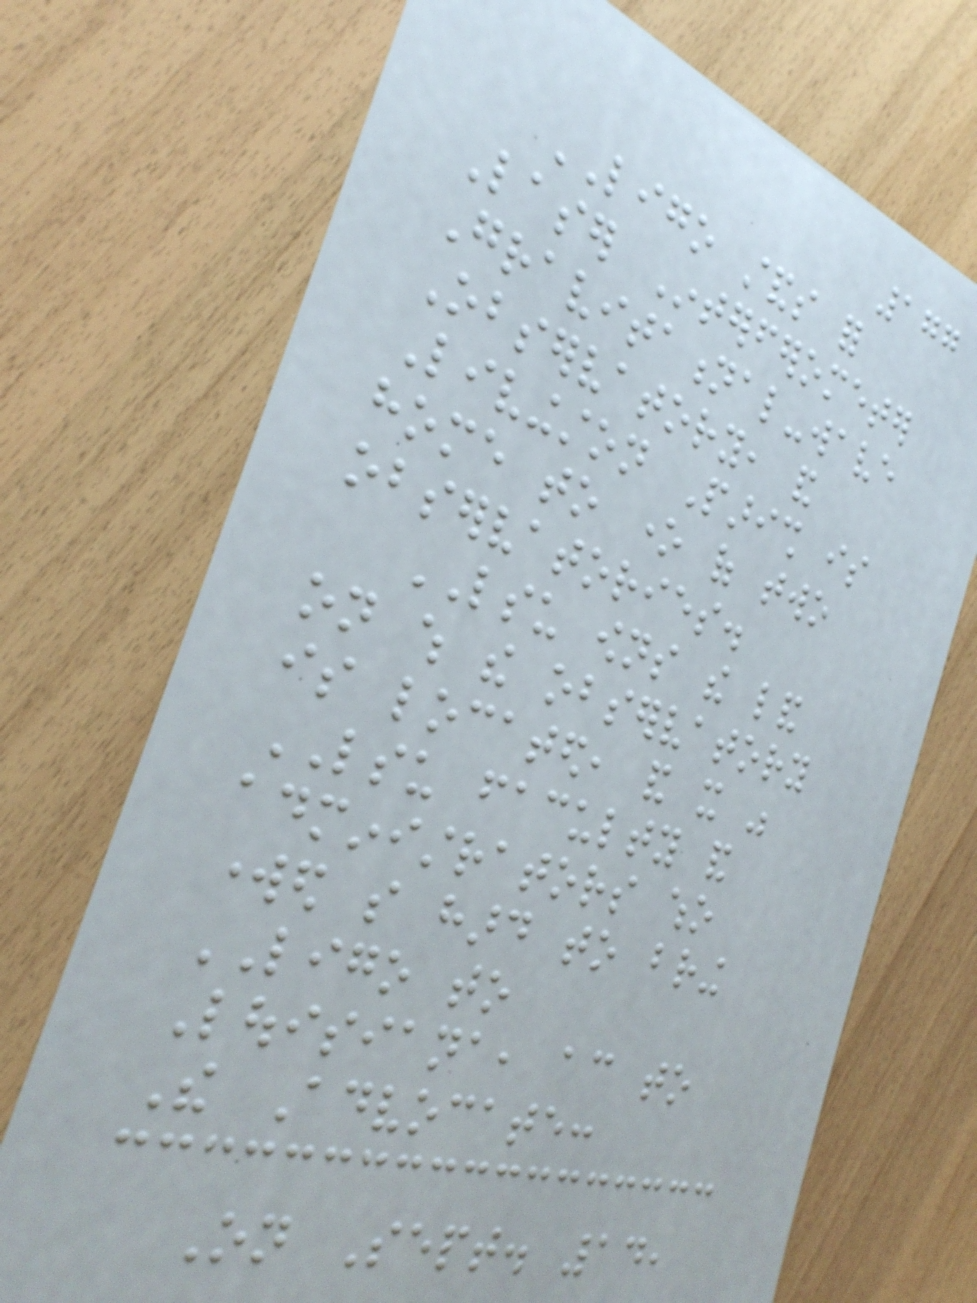177
LIGO stands for
Laser Interferometer
Gravitational-wave
Observatory, and
Livingston Parish is
home to one of two
observatories.
LSU owns the land
on which the observatory
is located, and it was
LSU faculty and
administrators who
worked so hard to bring
LIGO to
Louisiana, according to
The Advocate:
On Sept. 14,
